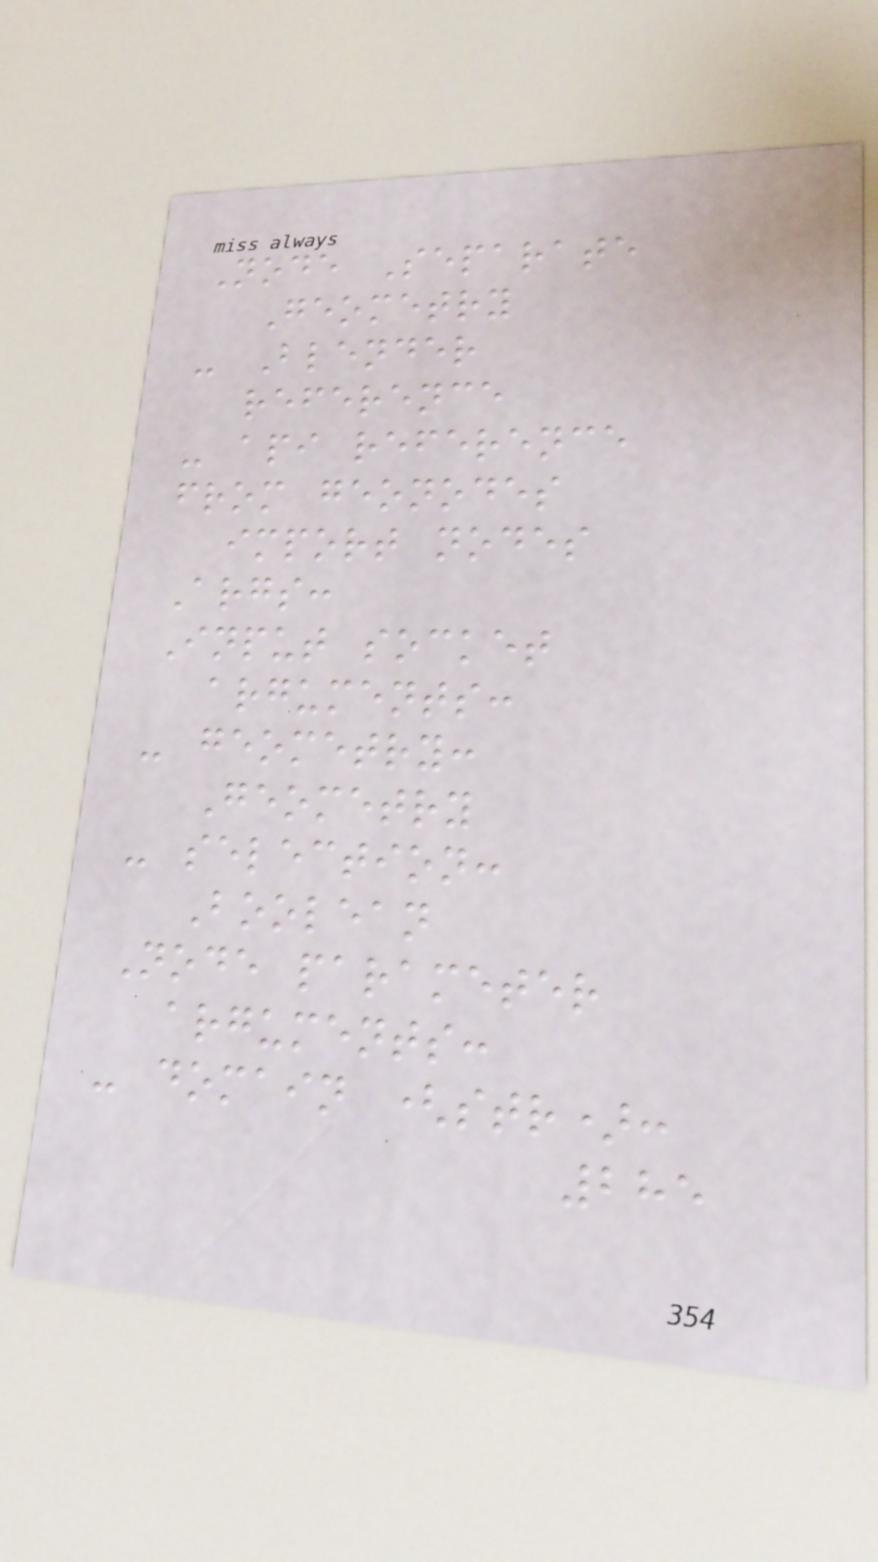Node Separate
Geometry
- Blender
reference
- api reference
from geonodes
import nodes
Args:
Input socket
arguments:
- geometry:
Geometry
- selection:
Boolean
Node parameter
arguments:
- domain (str):
285
